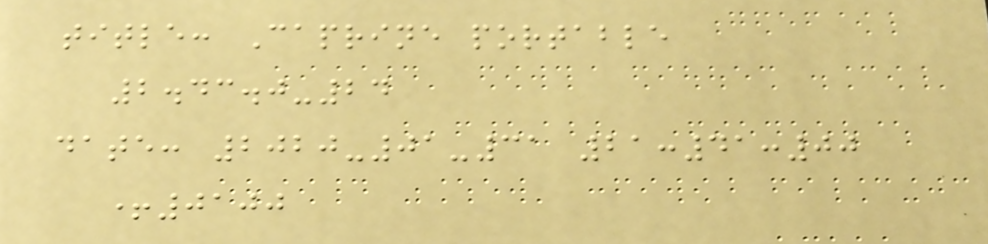title: Caprine portable
2.43.0-24
date: 2020-01-31 21:41:00
+0100
